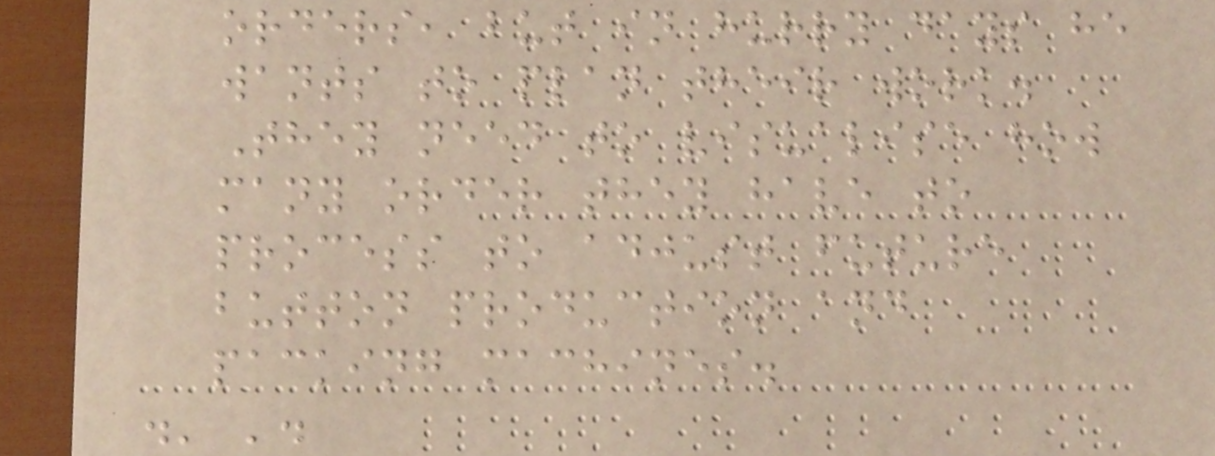orders, but in hurry days he
wants to plan their work.
They need to visualise how
many order they have to
process to adjust future
button production and
packing machines.
.' '.
